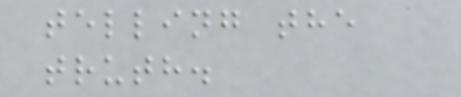telling the
truth.
